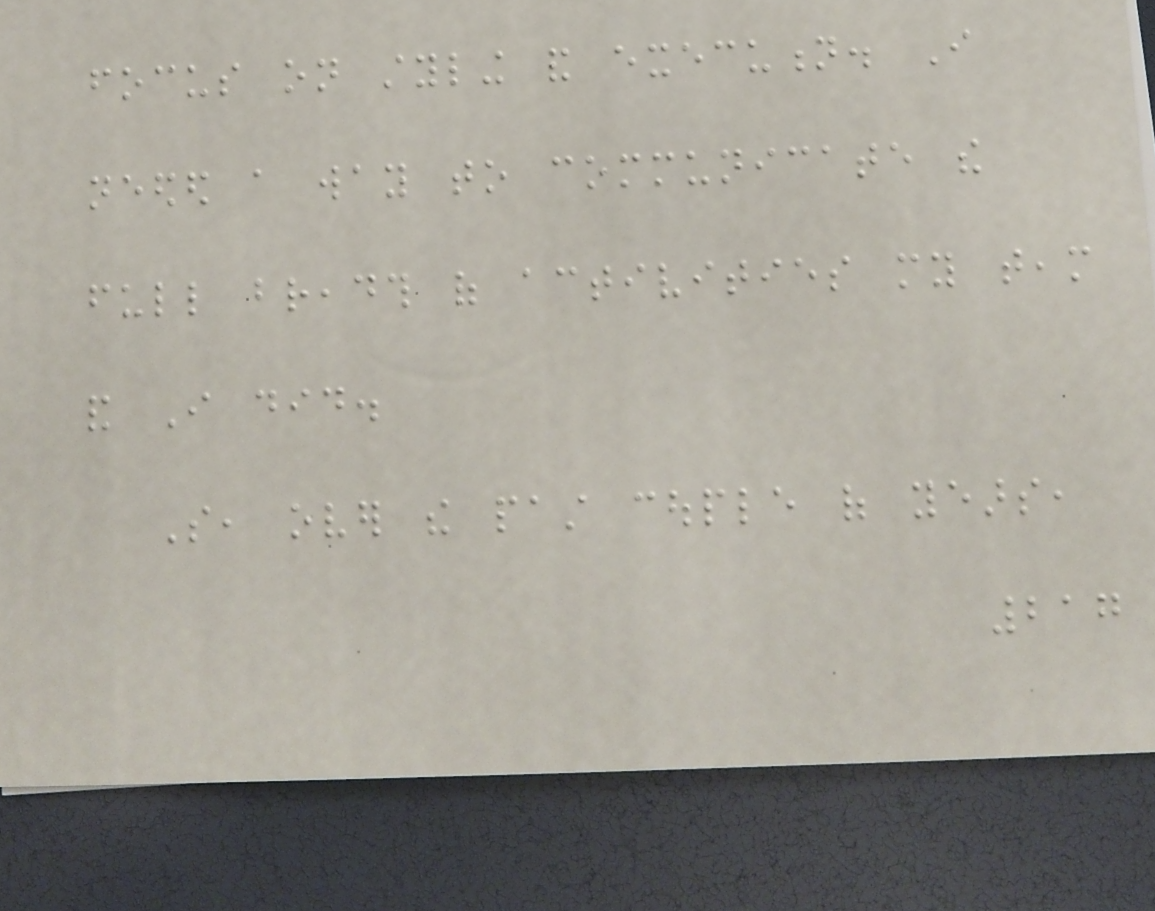focus on styling and execution. I
needed a way to communicate the
full breadth of activities my team
and I did.
So, over the past couple of years,
217
